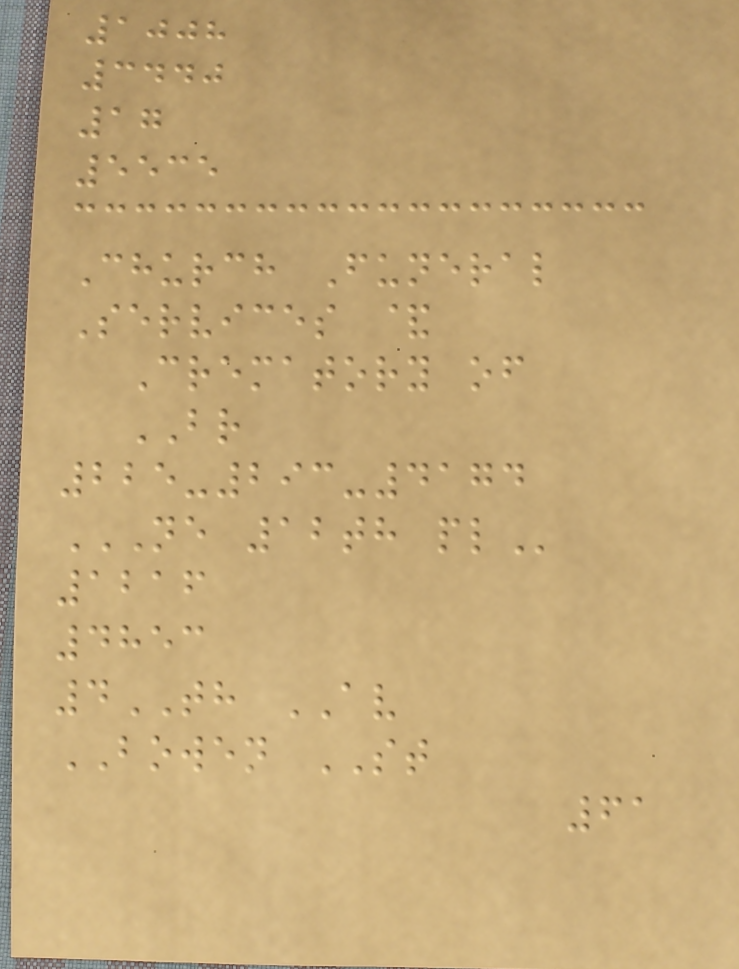1008
3440
17
5535
Church Funeral
Services &
Crematory of
BR
225-293-4174
NE 12TH PL
1216
4853
4TH AV
BOWEN ST
61
